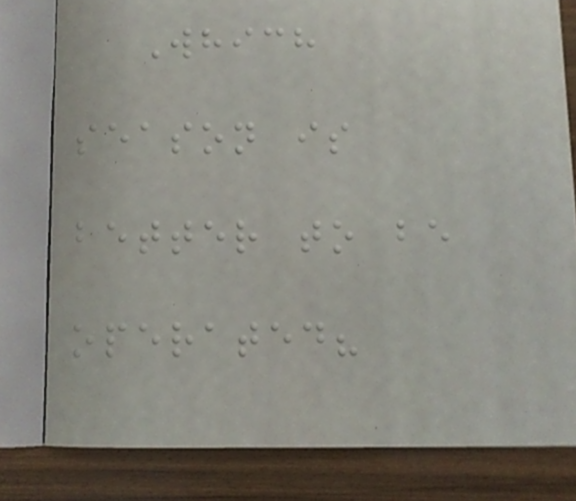Which
season is
better to be
operated?
